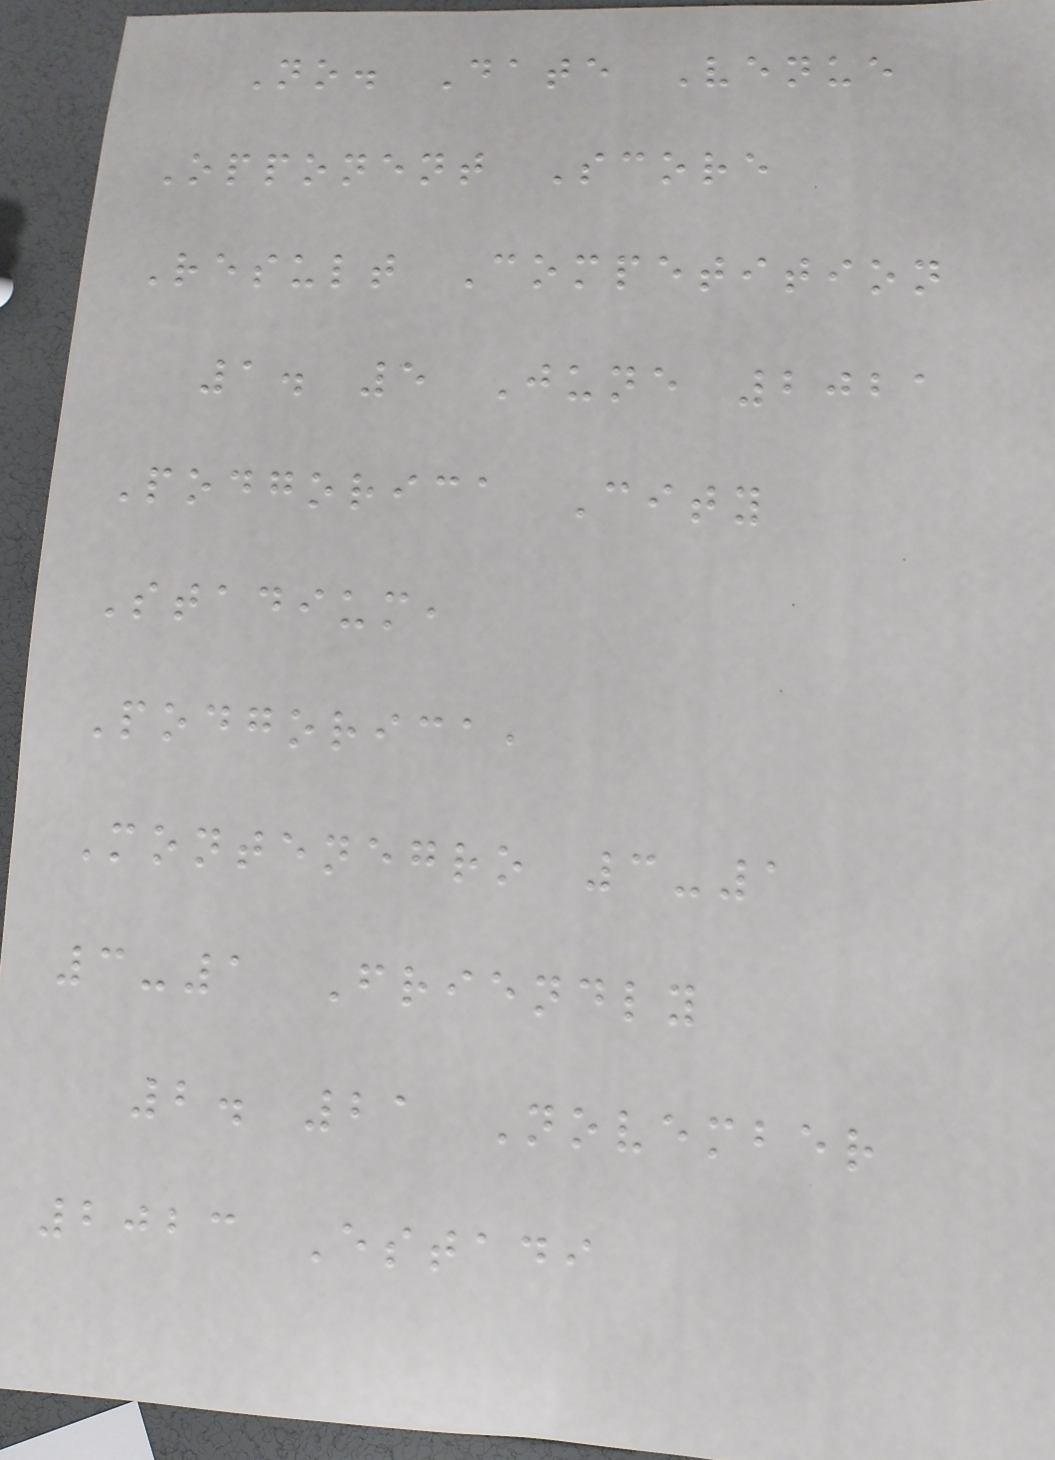No. Date Venue
Opponent Score
Result Competition
1. 5 June 2021
Podgorica City
Stadium,
Podgorica,
Montenegro 3-1
3-1 Friendly
2. 21 November
2023 Estadi
